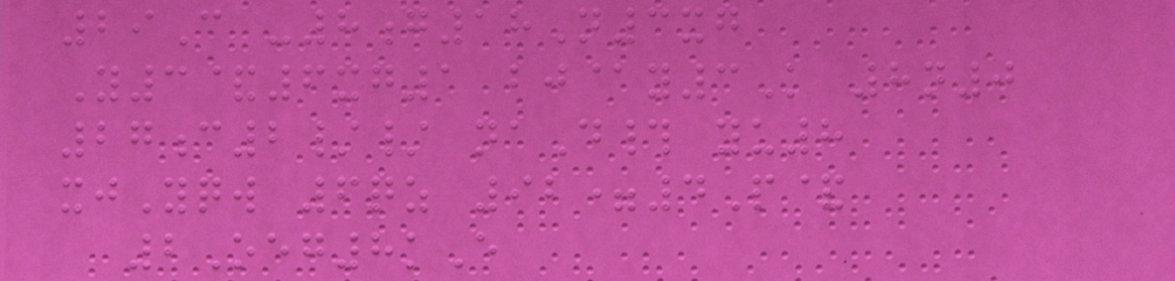29C -8g18N3xg
Y3&6xg1 bj@y3K 8n0
27c2// naD# yu8
xjYqw 6qz 92=4P&
2Oeg8kE
